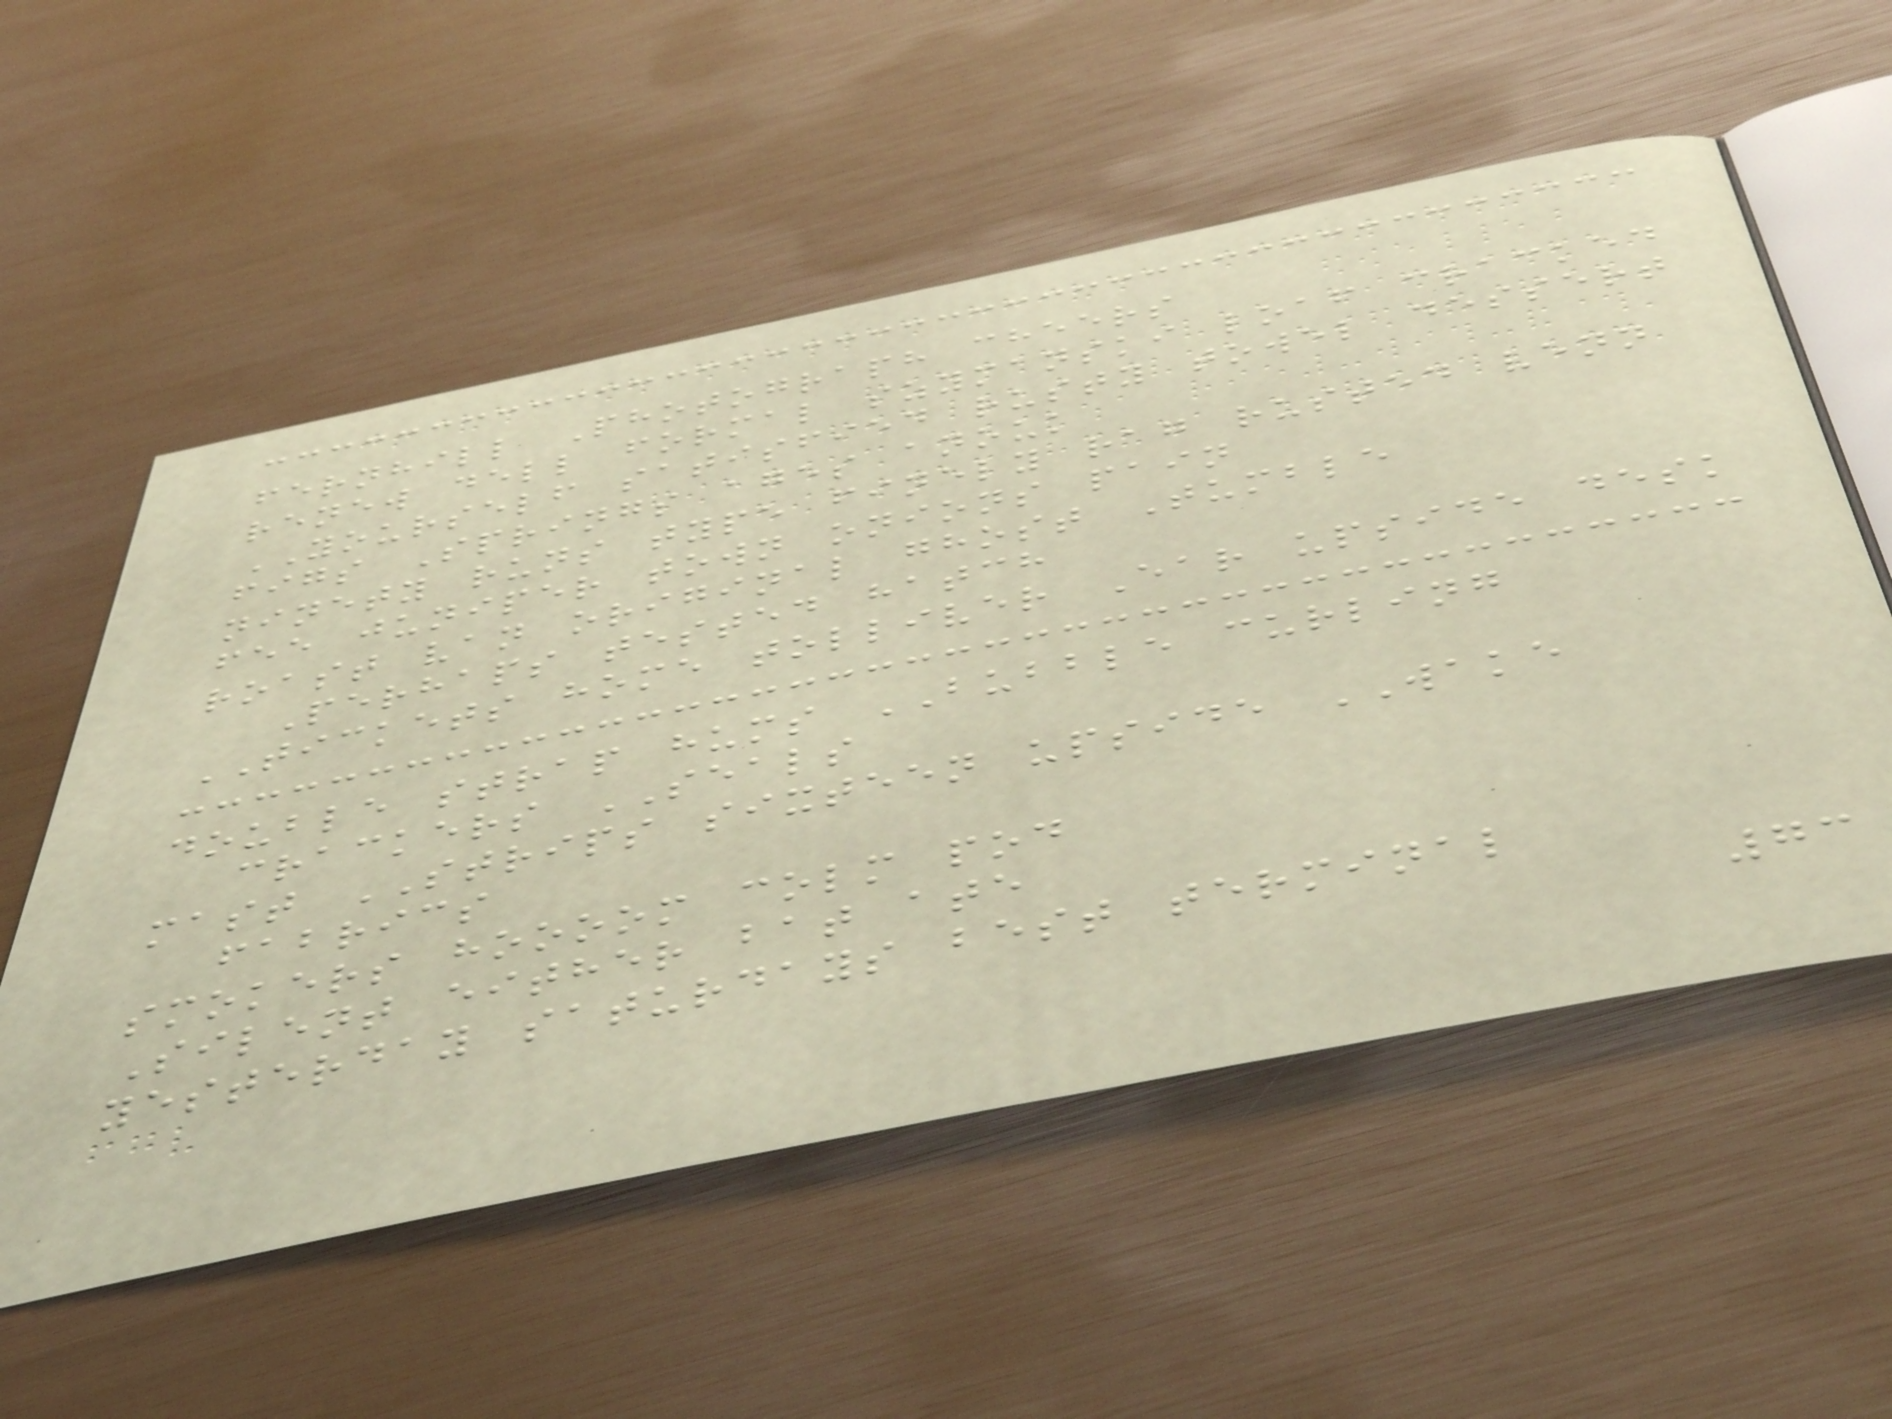fernhill Photograph cheers
renew dell formal szymanski loaf cracked
YOURSELF satisfied rusty towel dessert
figs Springs ages anouk
ninety runs type finely rag rusted venn
fee juniper town onions pain
roast van original ghost Tumble
Perhaps tested hatch
TICKETS home tolliver Ear upside desk
double strap hums BUBBLE curling
crackers SEALS
mast STRIPS sixteen upside WAKE
fabrics
smokers hoooom colm pod
Silent either bat ate
yesterday saturdays best terminal
73
